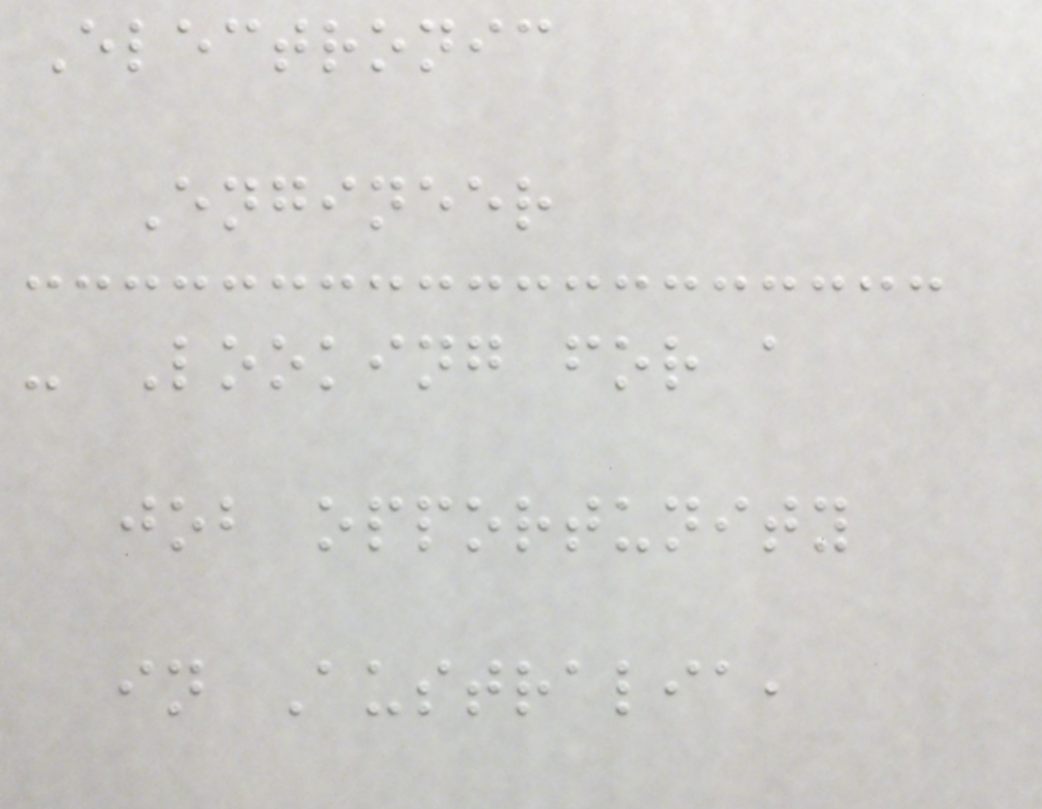Electronic
Engineer
- Looking for a
job opportunity
in Australia,
